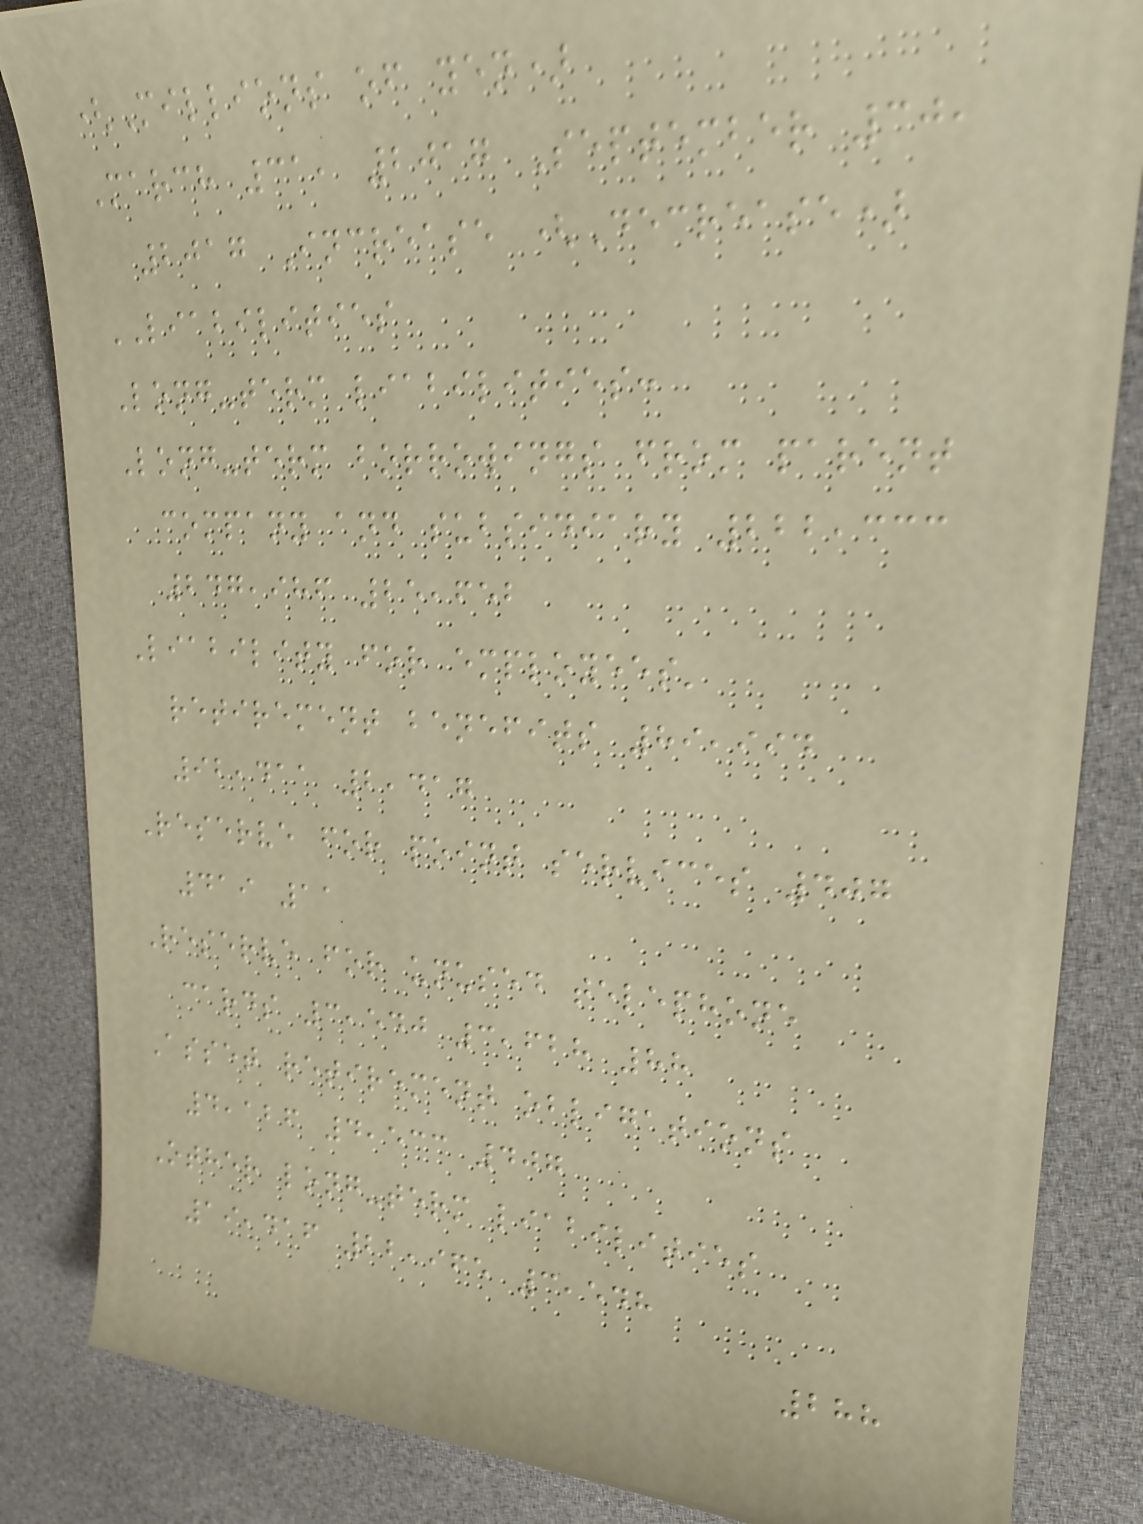(Millions of yen)
March 31, 2017 September 30,
2017 Increase (Decrease)
LIABILITIES
Long-term liabilities:
Long-term borrowings from parent
company and subsidiary 222,333
247,986 25,652
Liability for employees'
retirement benefits 89,994
92,411 2,417
Reserve for point services 407
419 11
Reserve for unused telephone
cards 3,540 3,628 88
Asset retirement obligations
4,126 4,533 407
Other long-term liabilities
19,416 22,965 3,548
288
